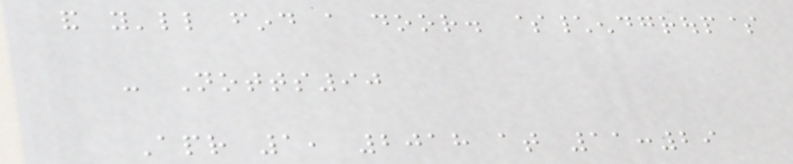and you'll find a door. $\endgroup$
- Notts90
Apr 1, 2018 at 11:29
